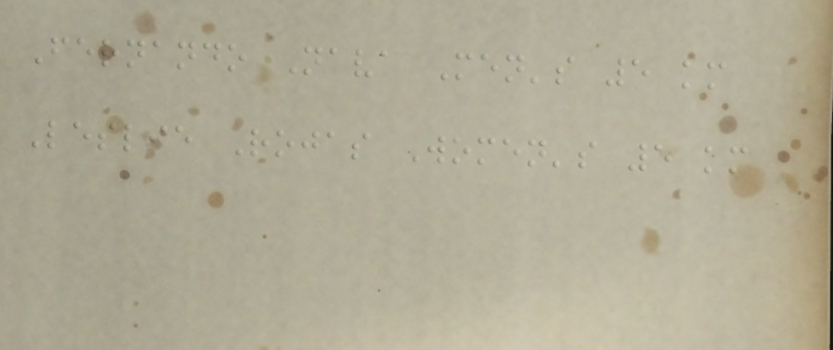Fernando Nava Men's 5 km
Leslie Rojas Women's 5 km
